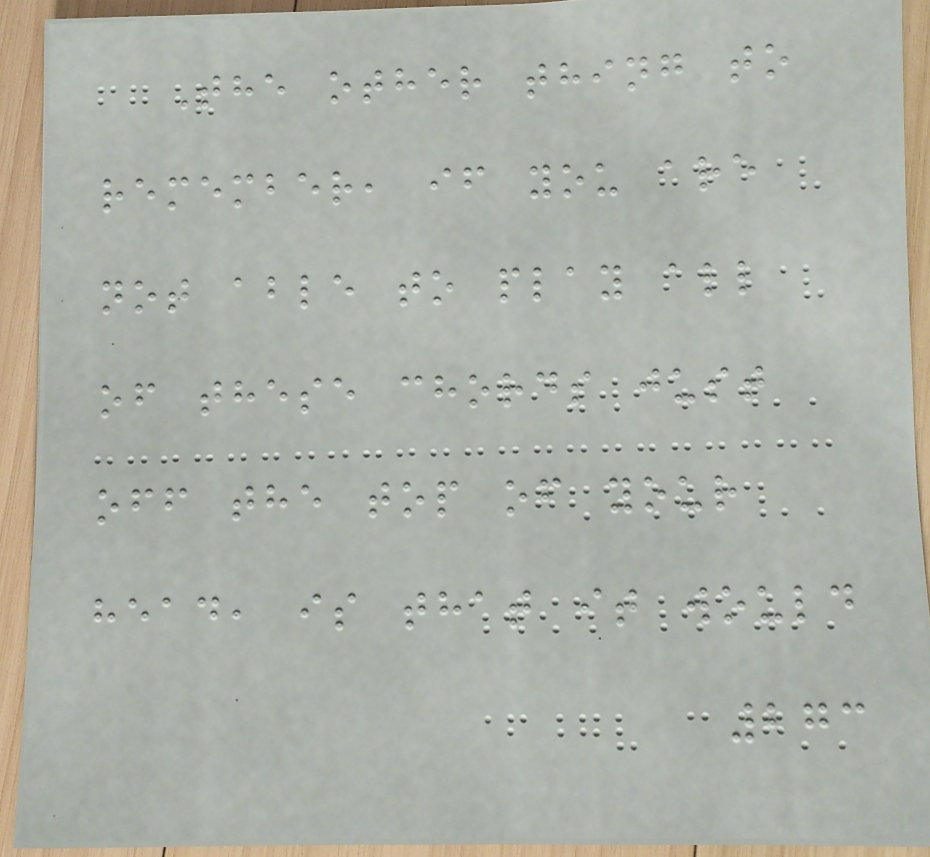The other thing to
remember, if you are
not able to play all
of these chords just
off the top of your
head, is that it would
273
